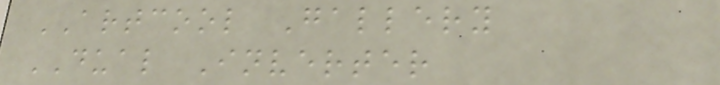ARTCOOL Gallery
DUAL Inverter
